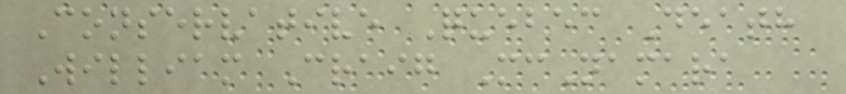Conservative Quebec Death
William Craig McNamara
